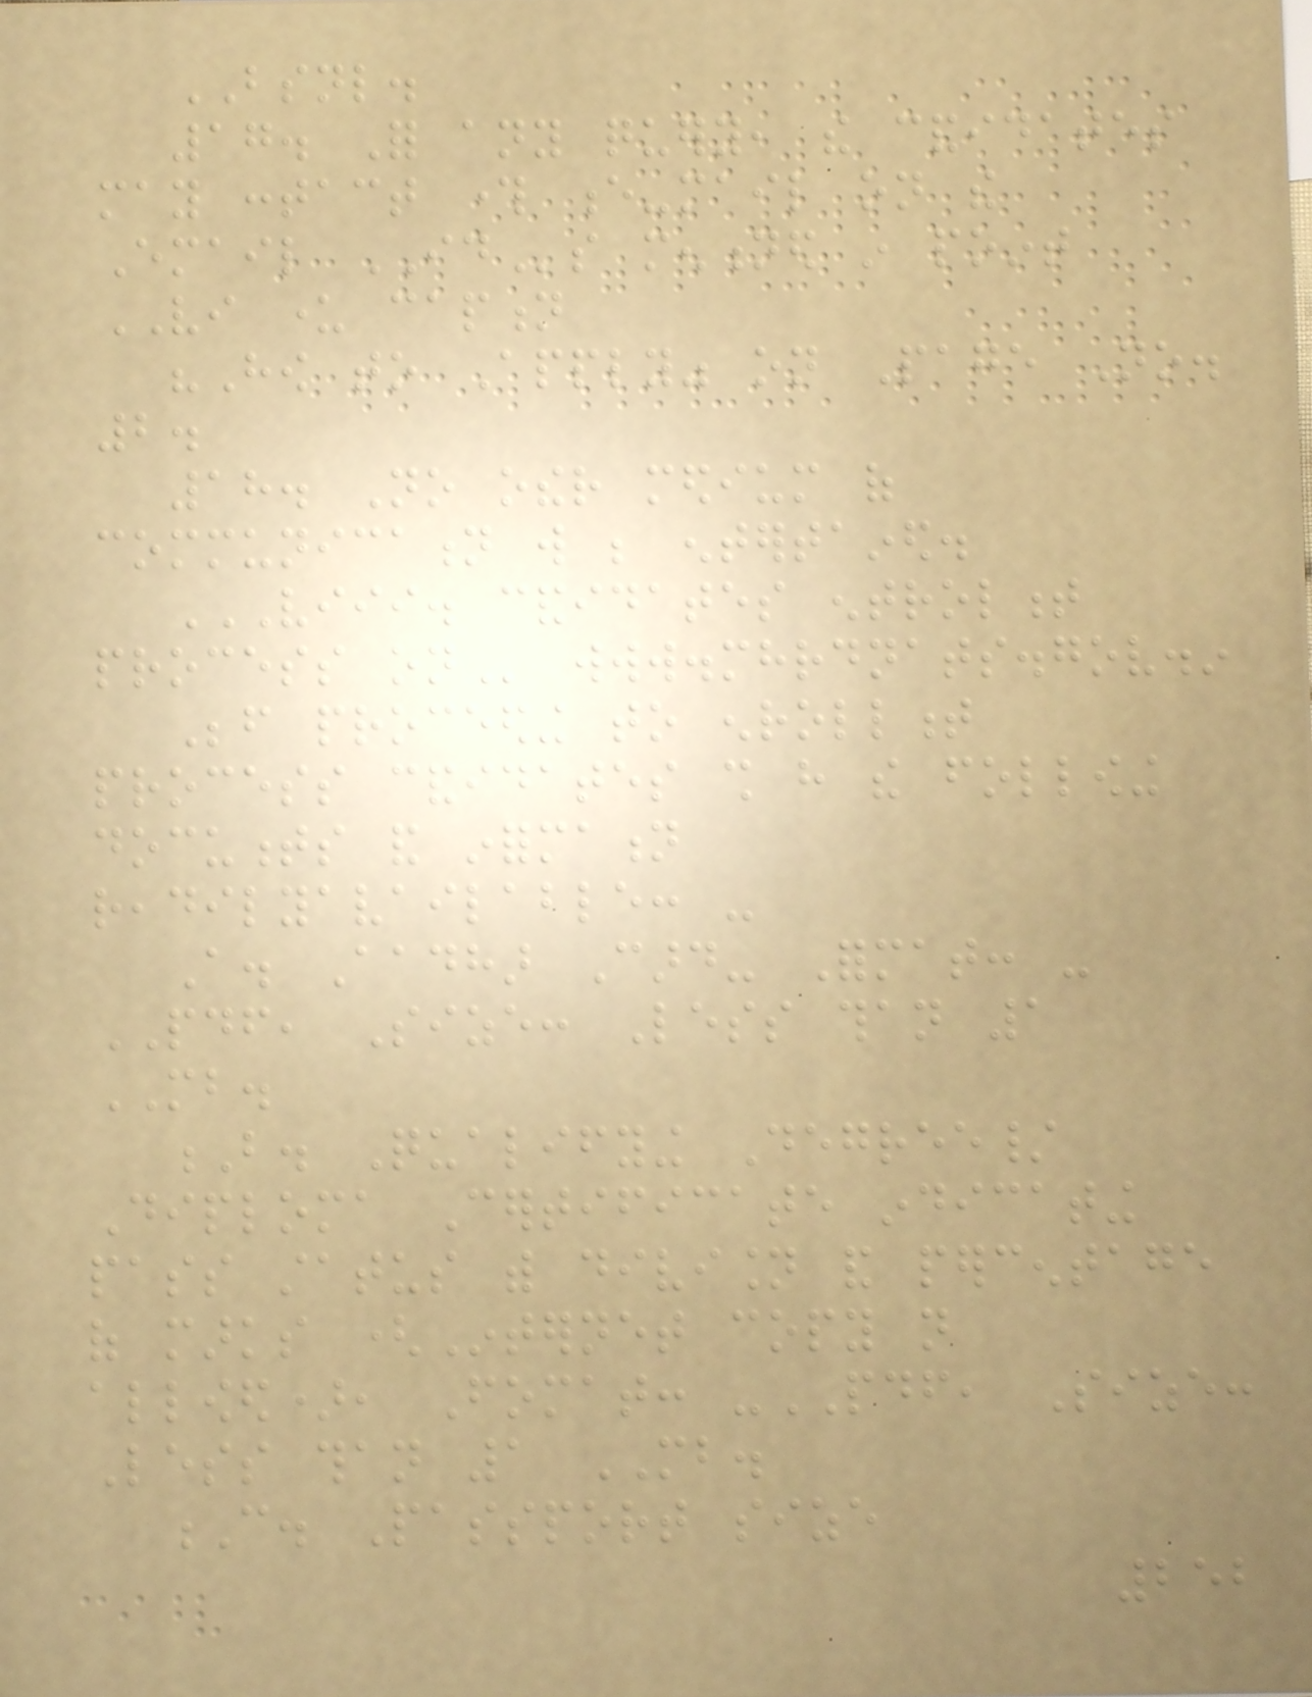BSNL.
17. For any query, the candidates
may contact through e-mail on the
Email IDs mentioned in point
VI under caption
"How to Apply" on Page No.
2.
18. No other medium of
communication will be entertained.
VIII. CANDIDATES ENTROLMENT
PROCESS ON www.mhrdnats.gov.in
Before proceeding to enrollment
process candidates shall have the following
documents and information
readilyavailable: -
A. Aadhar Card- Format: -
PDF, Size: Less than 1
MB.
B. Qualifying Degree/
Diploma Certificate indicating
pass status with division and percentage
of marks (Internet copy not
allowed), Fomat: -PDF, Size:
Less than 1 MB.
C. Passport size
252
